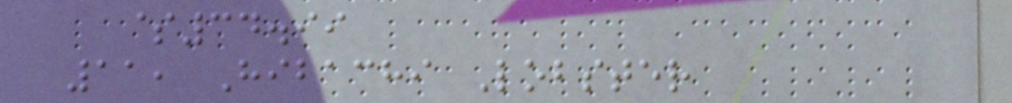$34.99
11, Hibachi Lobster
